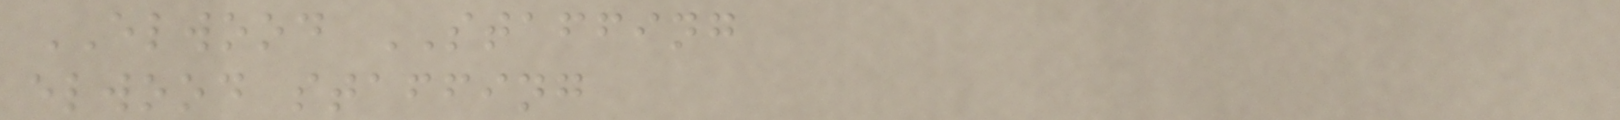ELWOOD STAFFING
elwood staffing
